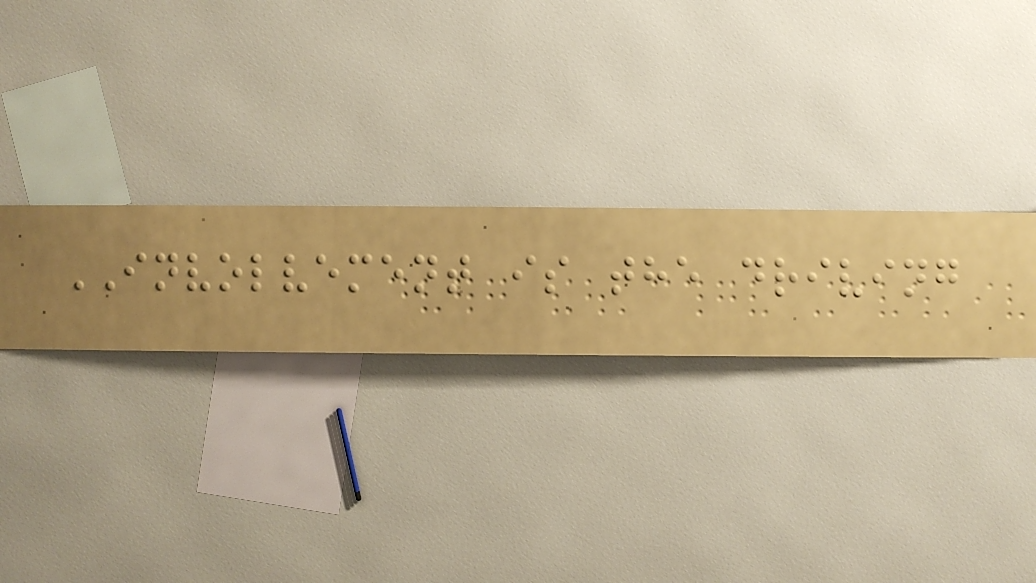INVOLVEMENT is the driving
